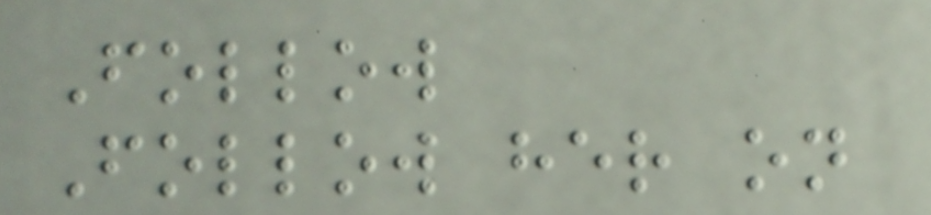Follow
Follow her on
